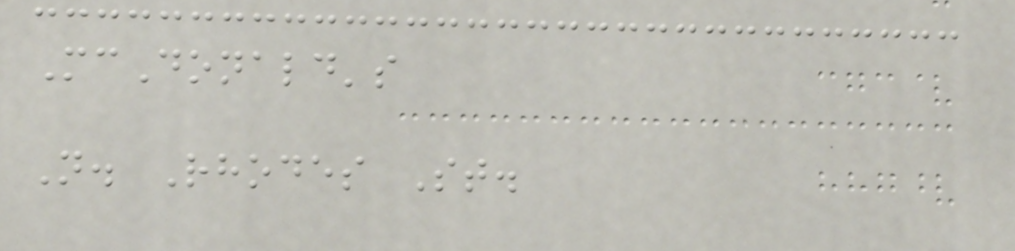McDonald's
N. Rhodes St.
